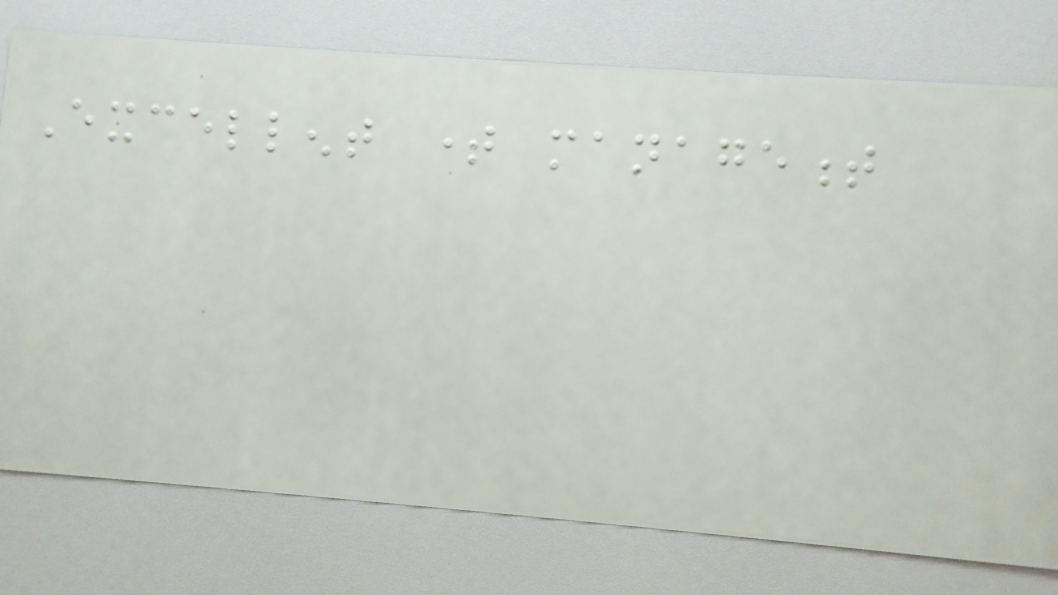Excellent time management
